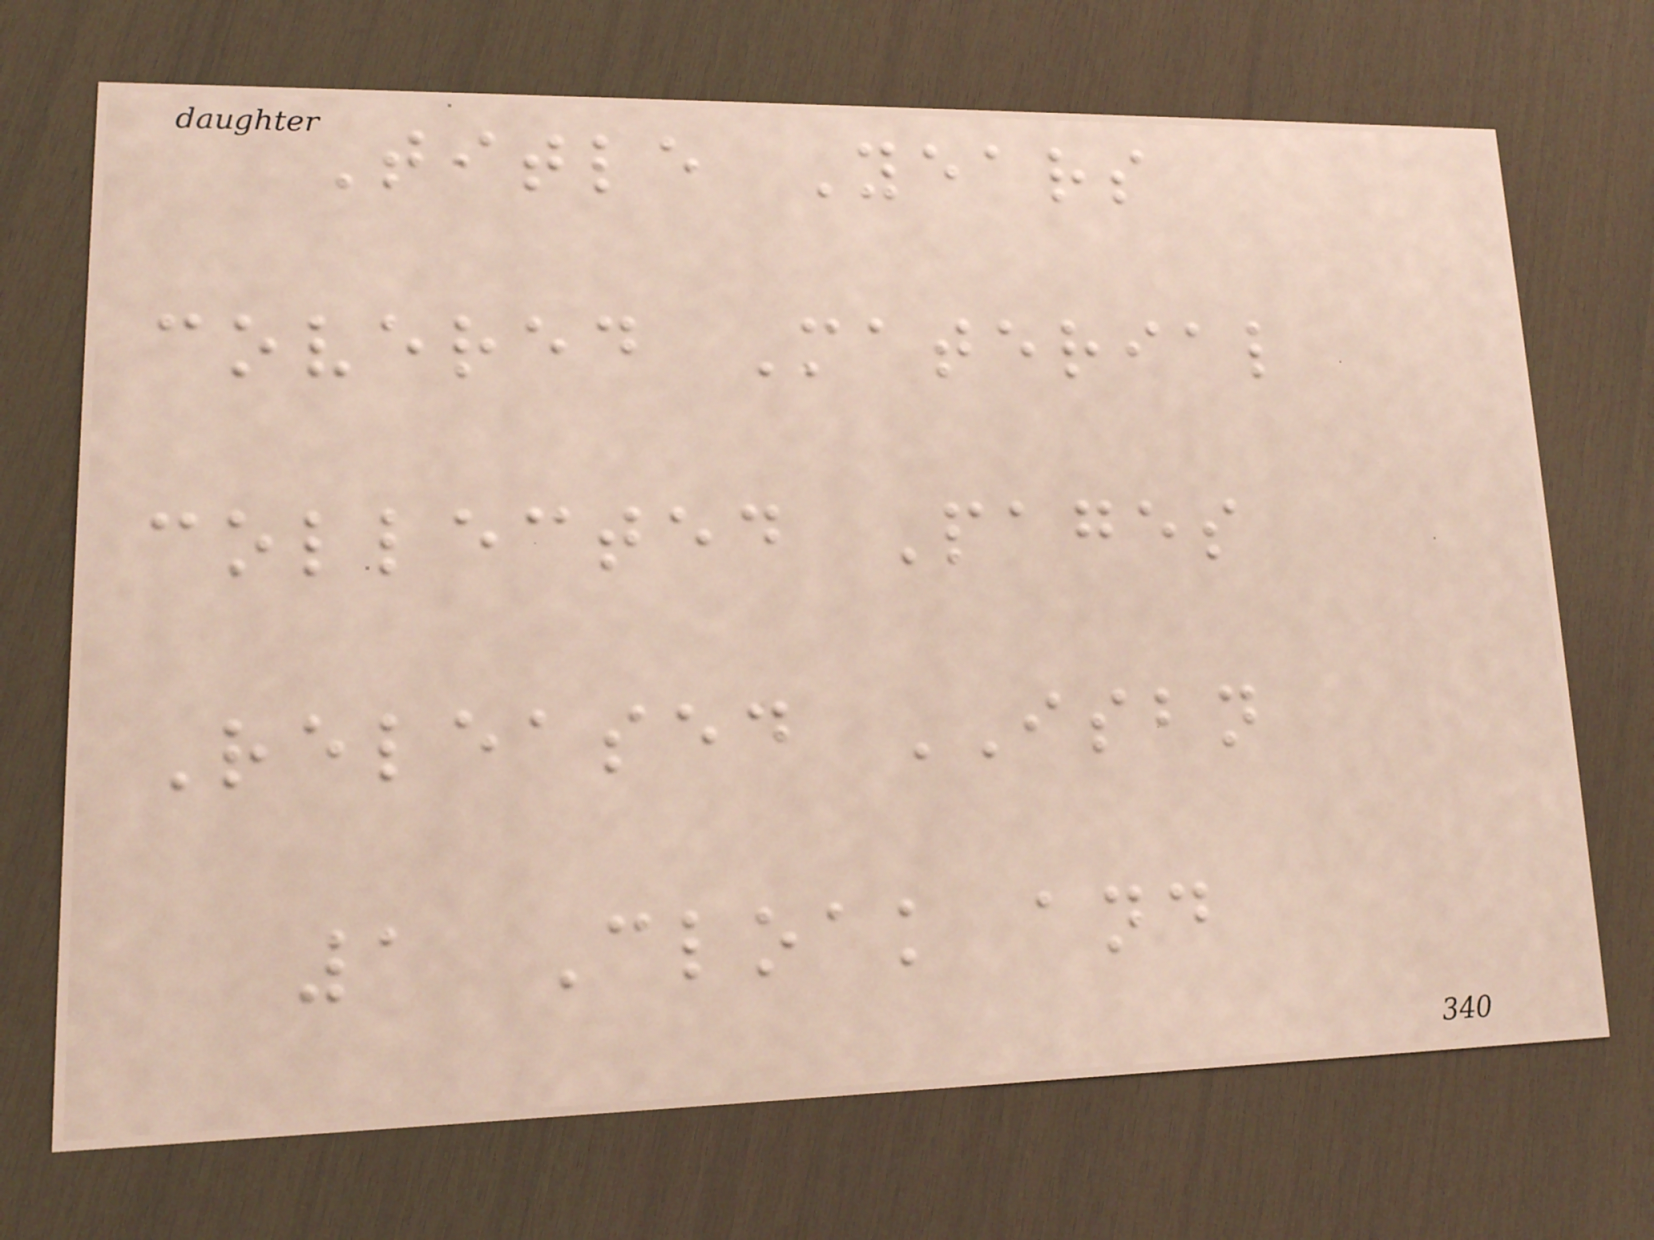Title Years
covered Material
collected Pages
Released ISBN
1 Cloak and
